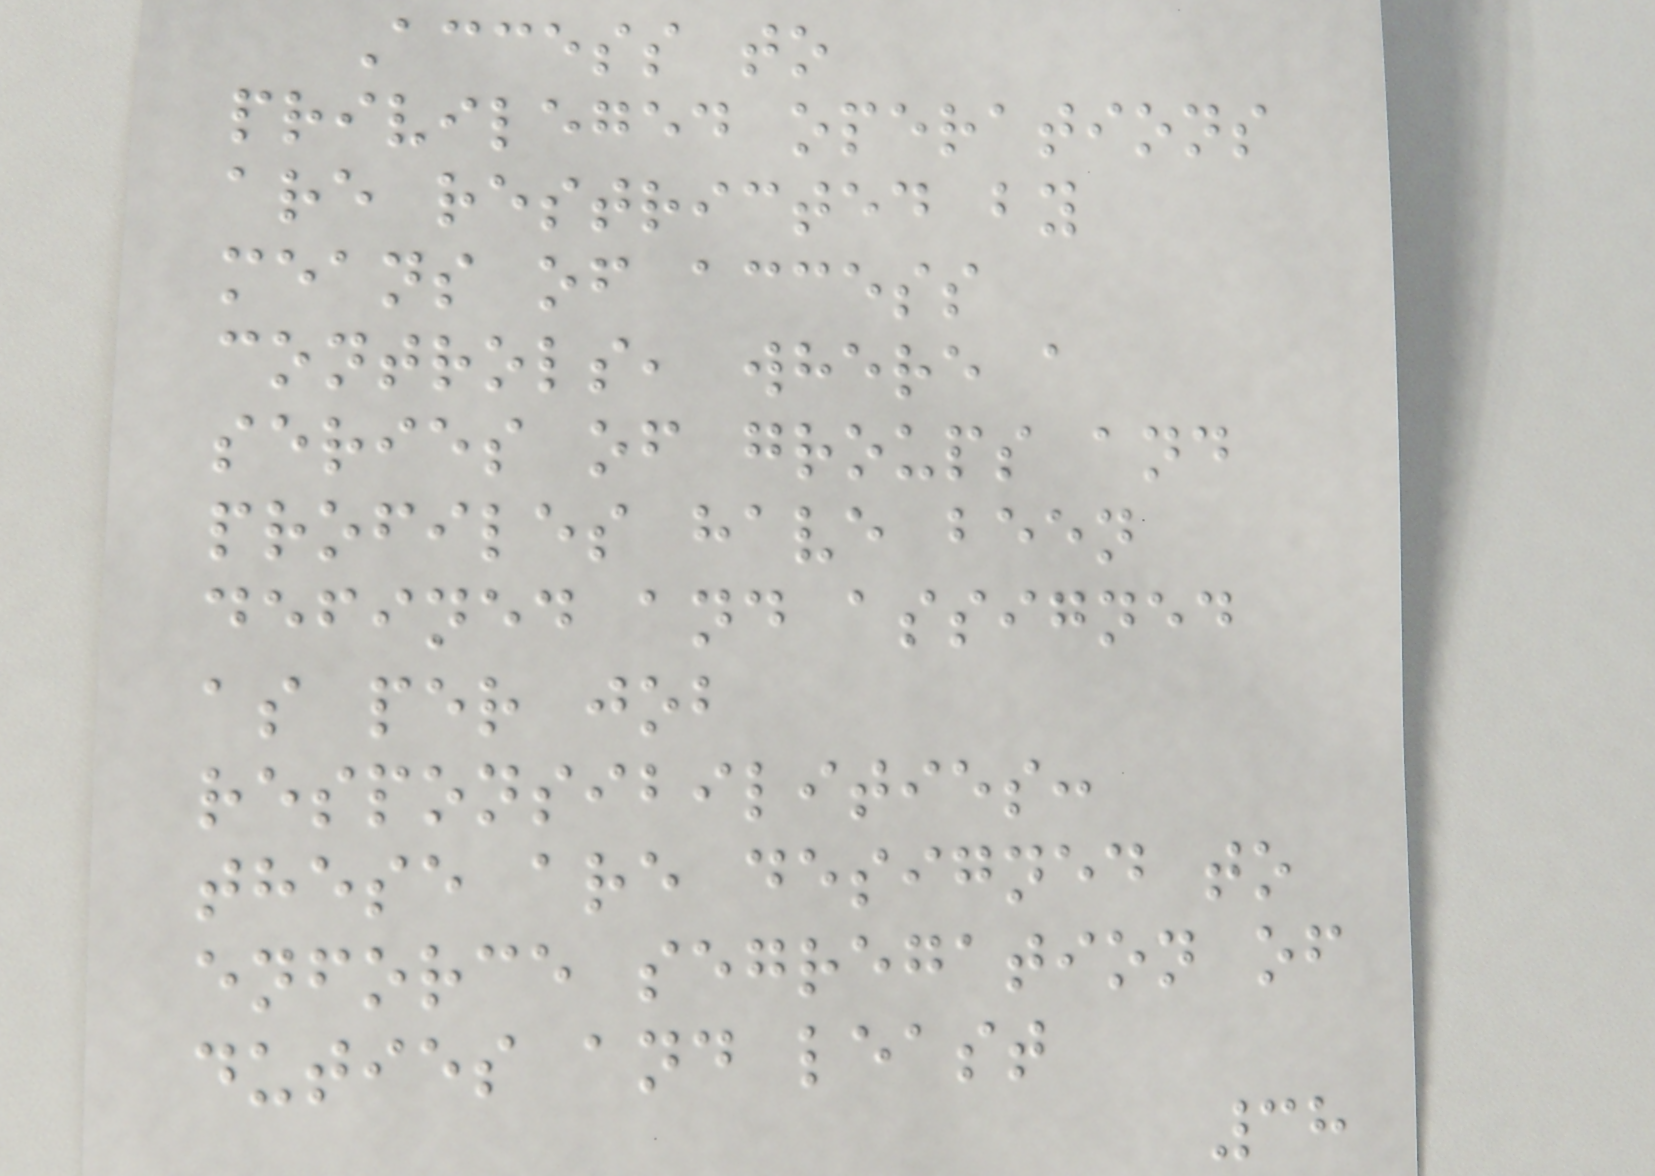Access to
privileged operations
are restricted by
means of access
controls, where a
series of groups and
profiles have been
defined and assigned
as per job
responsibilities:
these are designed to
enforce segregation of
duties and least
38
